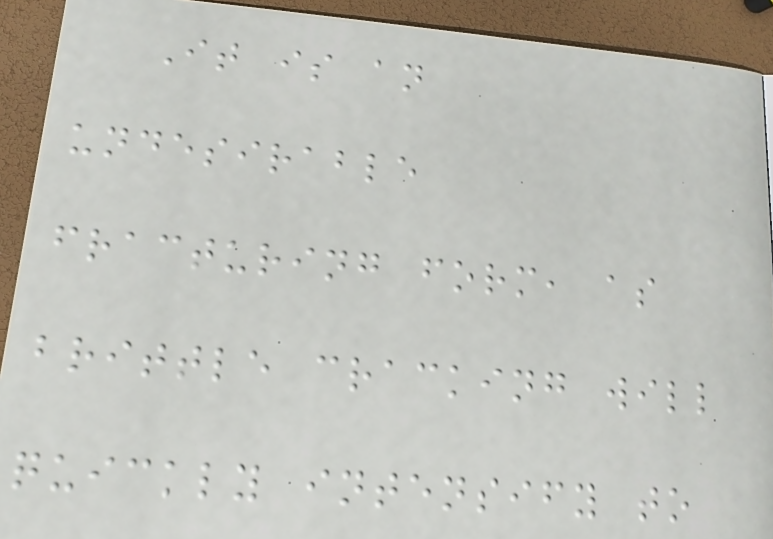It is an
undesirable
fracturing form, as
brittle cracking will
quickly intensify to
